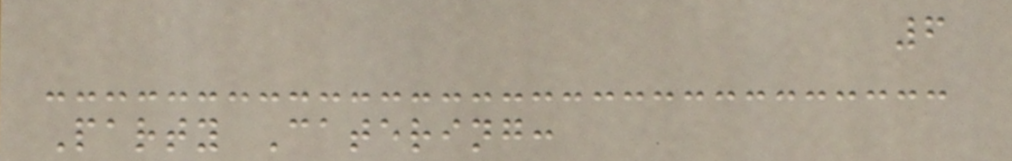6
Party Catering:
